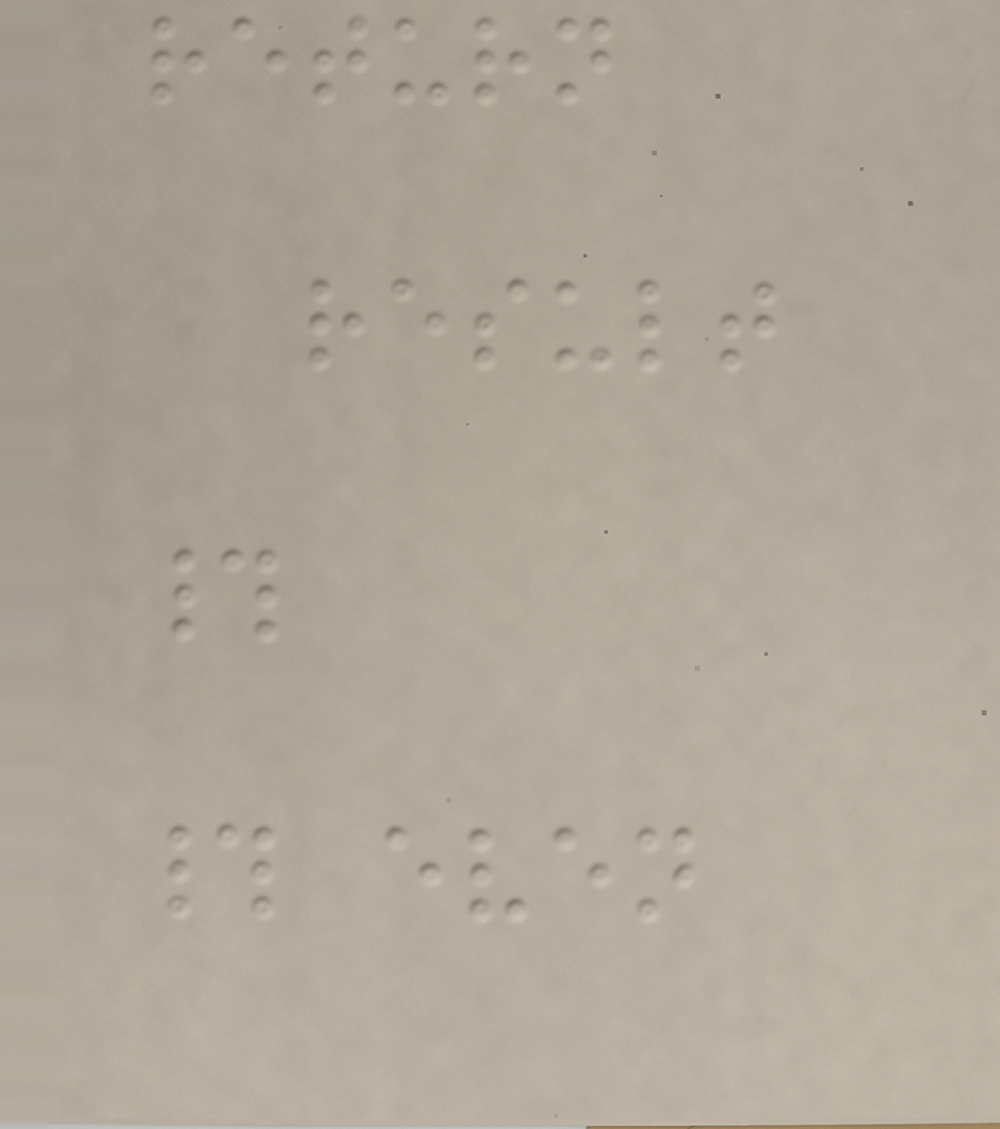return
result
#
# even
